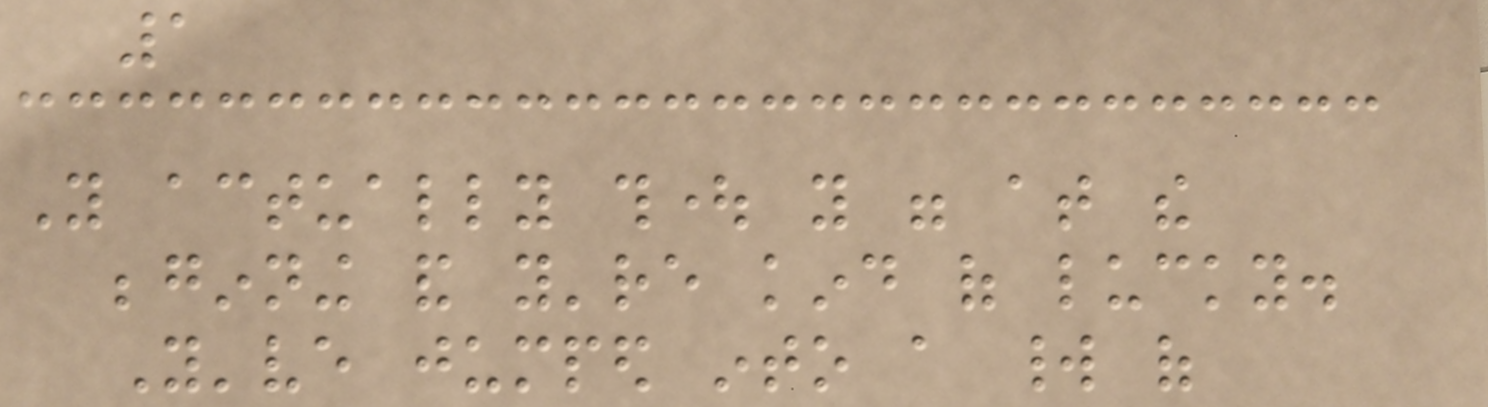1
You actually thought you were at the
beginning and you're kind of lucky.
You've jumped into a world of
